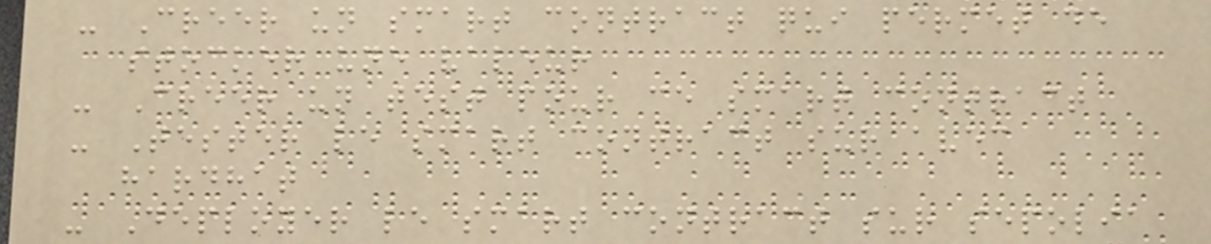- Creer un smart contract qui permet de
stocker une valeur
- Creer un test pour ce smart contract
- Tester le smart contract sur avec
hardhat
- Deployer le smart contract sur sepolia
